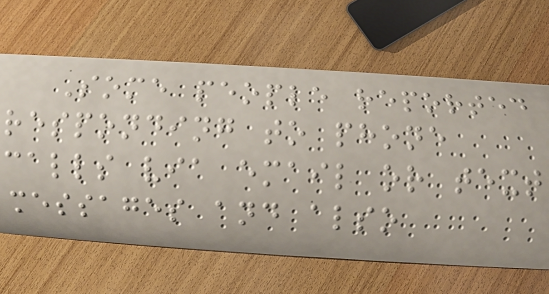Some people reported
responding to phone
calls via email or text
messages and also
